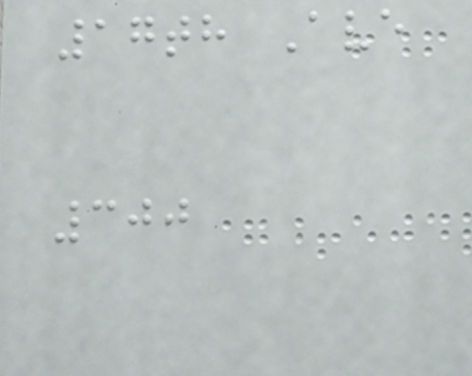17th Ave
300
